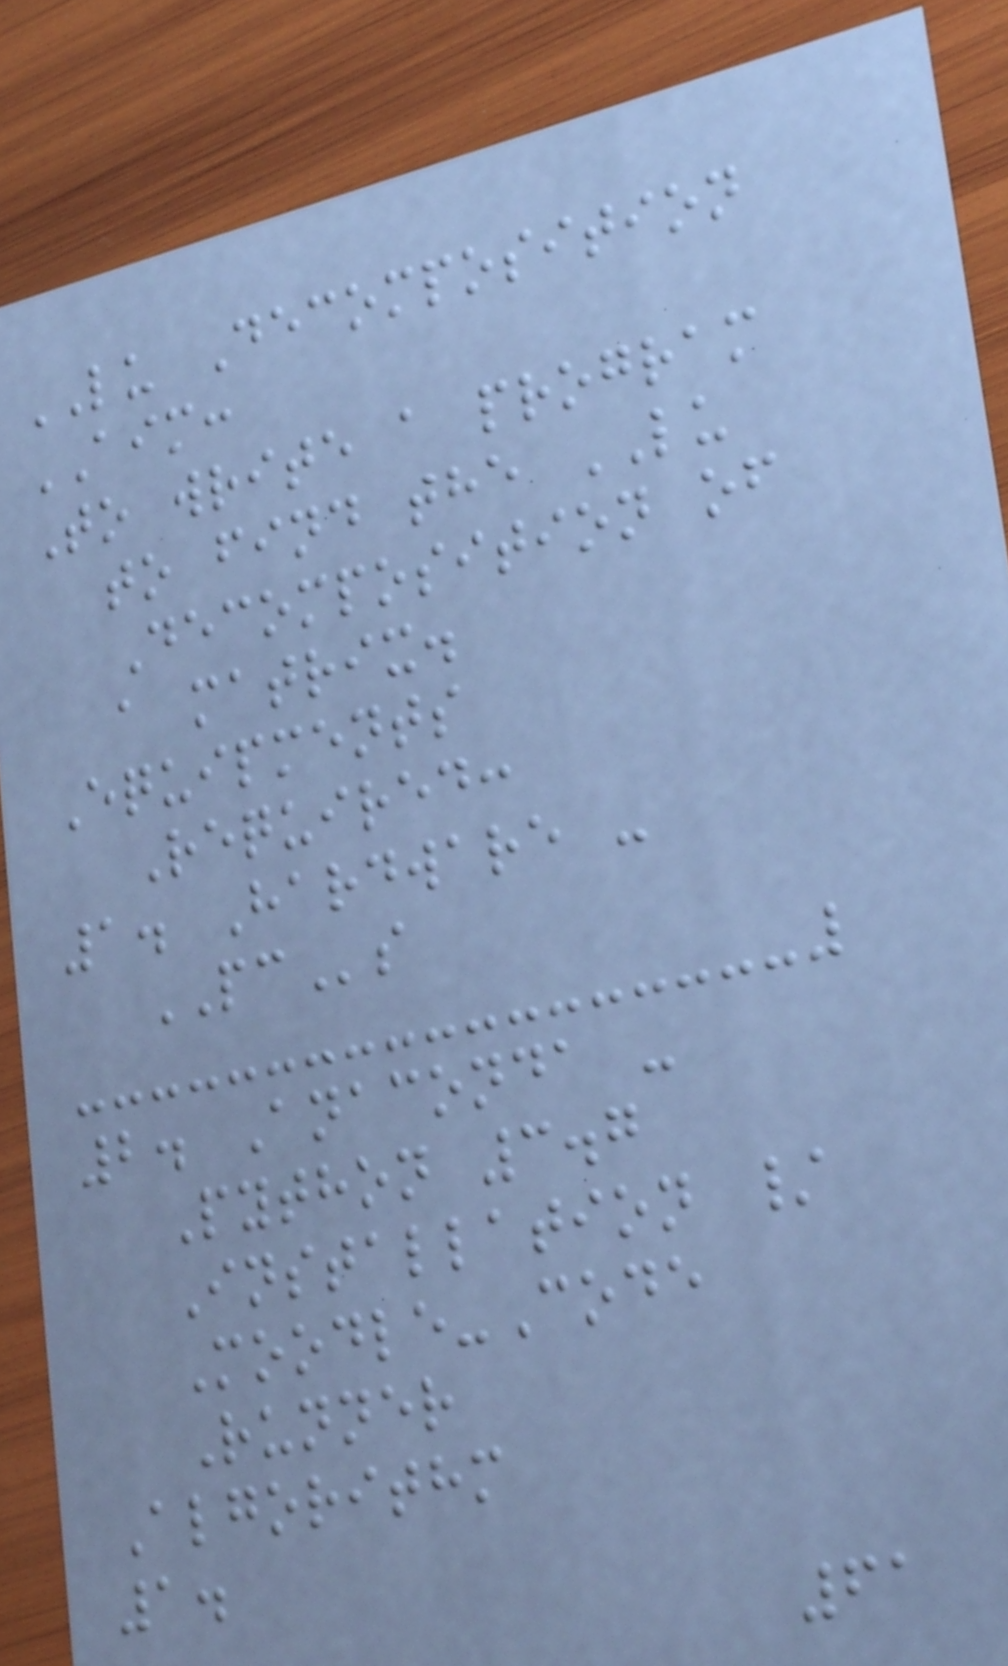LU Decomposition
AIM:
To write a program
to find the LU
Decomposition of
a matrix.
Equipments
Required:
1. Hardware -
PCs
2. Anaconda -
Python 3.7
Installation /
Moodle-Code
Runner
Algorithm
1.
61
